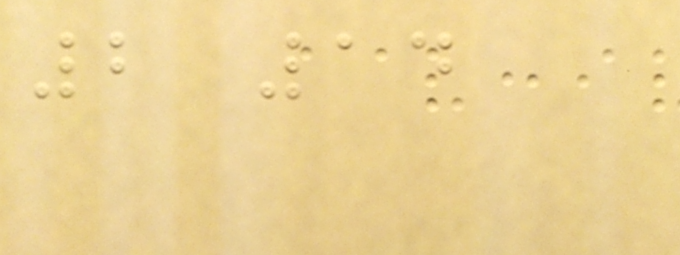2 14
